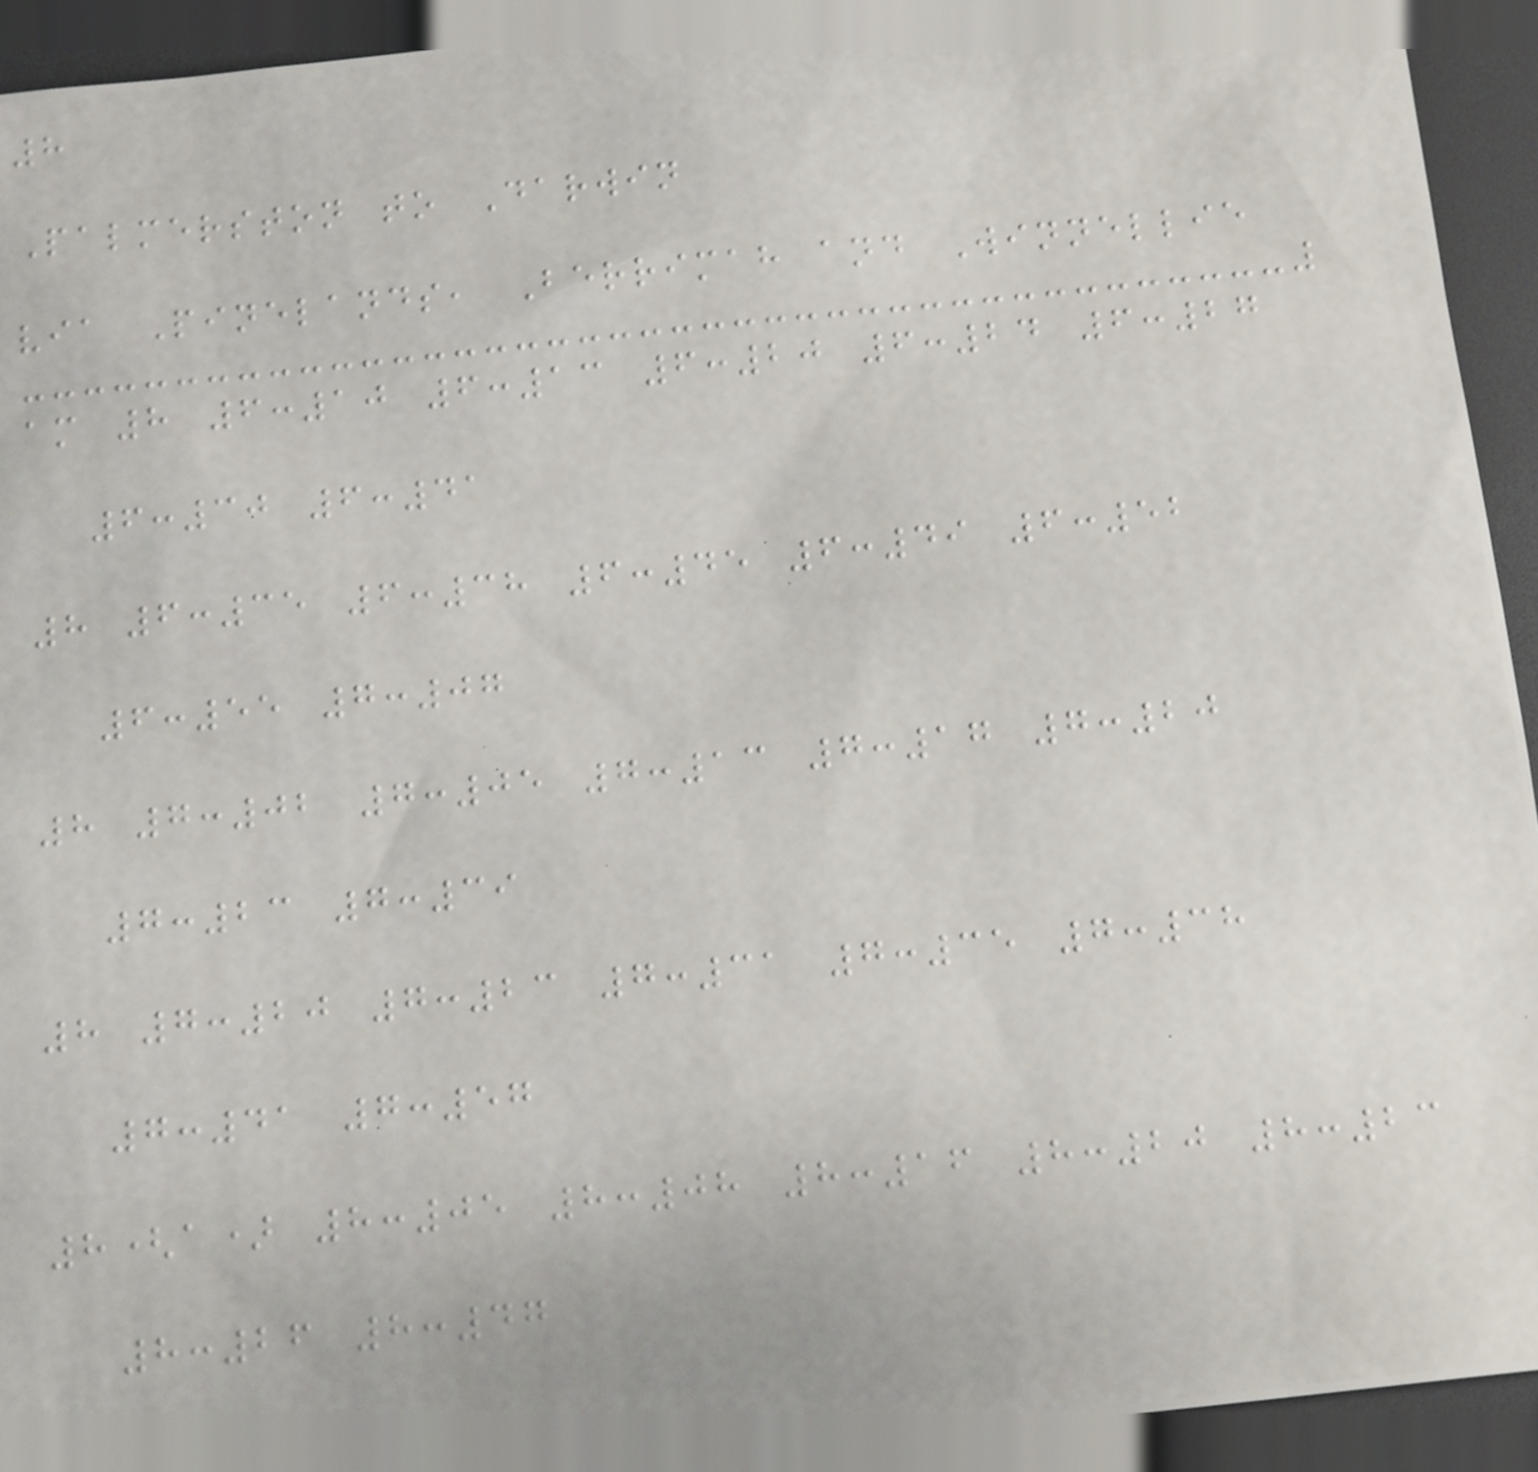8
Palmerston to Darwin
via Pinelands, Berrimah and Winnellie
am 8 6:10 6:13 6:20 6:24 6:27
6:30 6:41
8 6:35 6:38 6:45 6:49 6:52
6:55 7:07
8 7:02 7:05 7:13 7:17 7:20
7:23 7:39
8 7:20 7:23 7:31 7:35 7:38
7:41 7:57
8(a) 8:05 8:08 8:16 8:20 8:23
8:26 8:47
